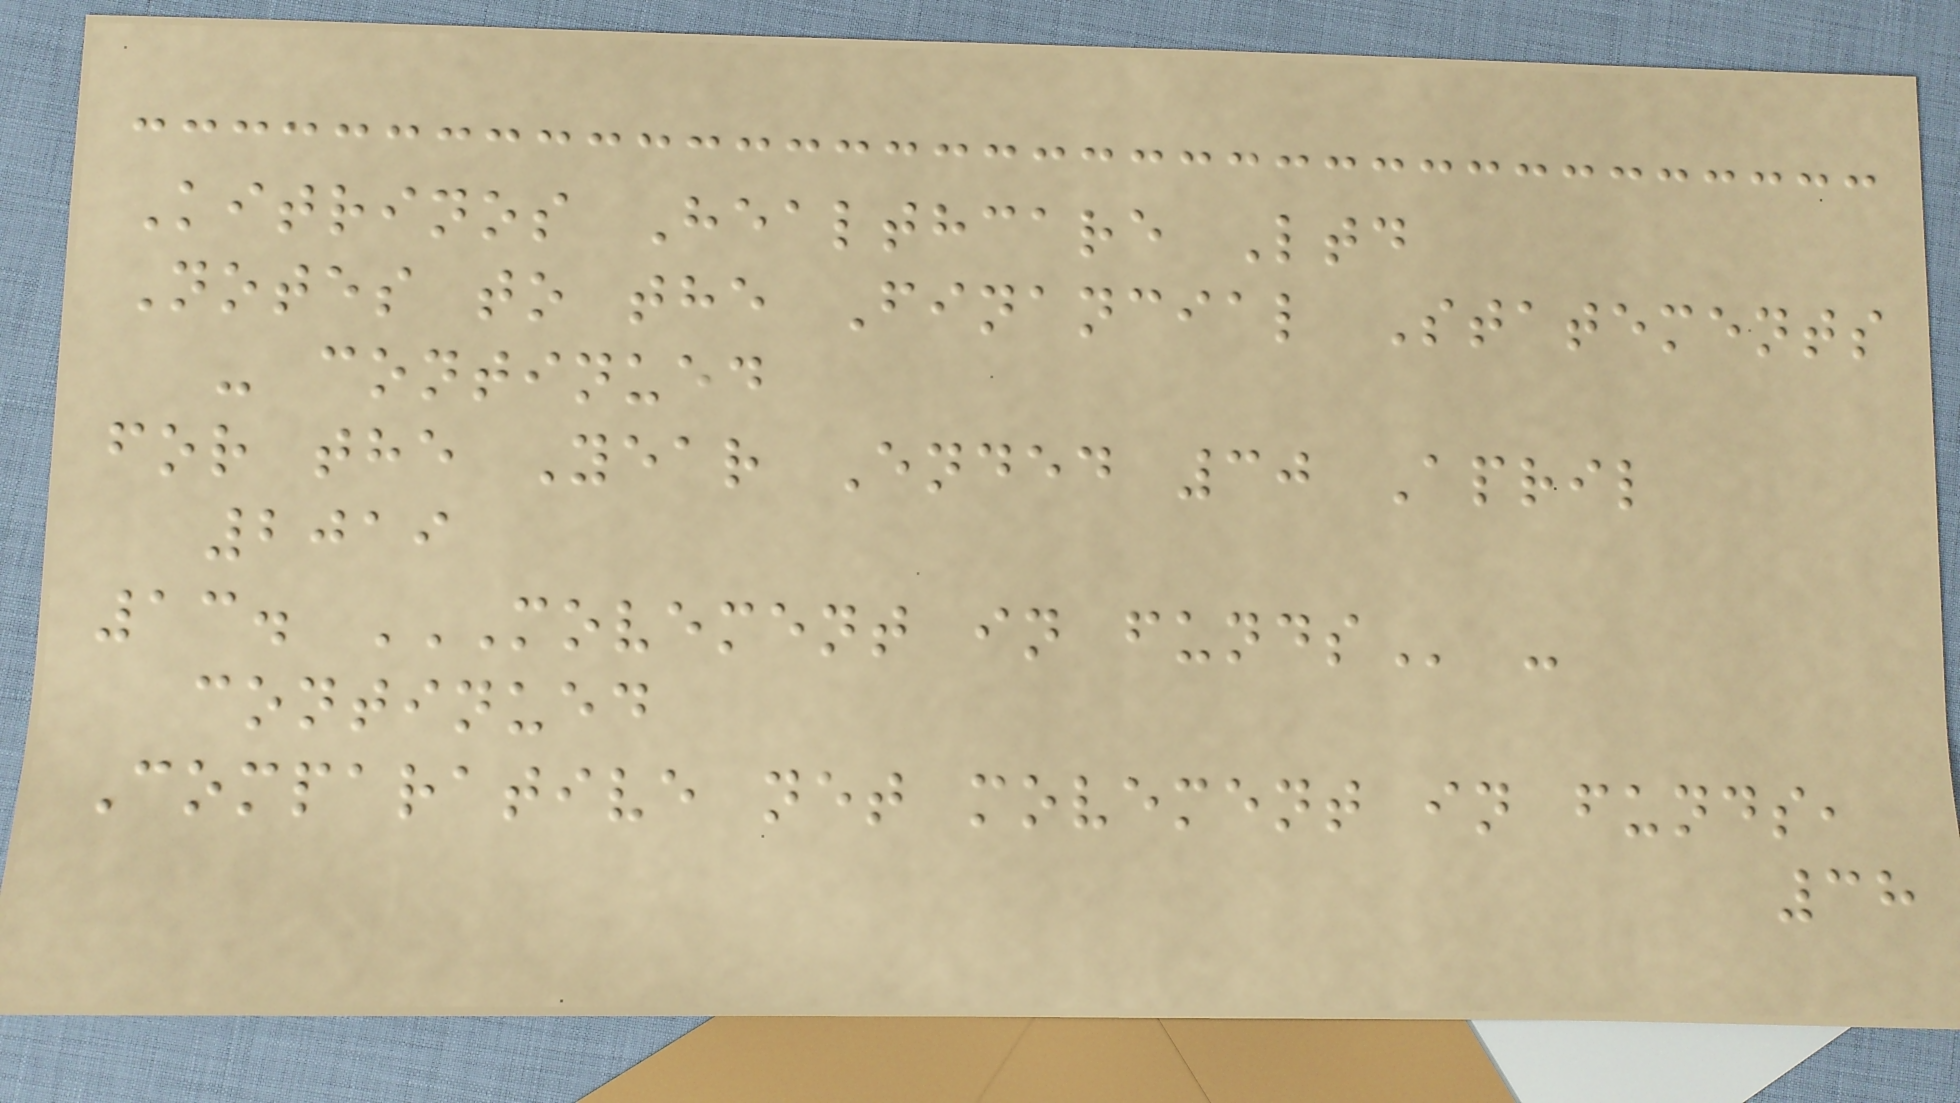Kitrinos Healthcare Ltd
Notes to the Financial Statements
- continued
for the Year Ended 30 April
2019
13. MOVEMENT IN FUNDS -
continued
Comparative net movement in funds,
38
